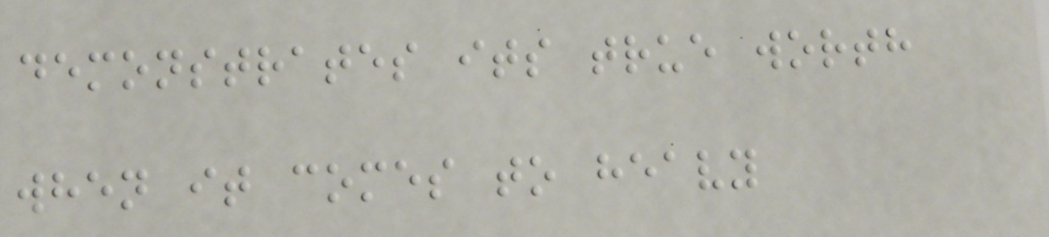demonstrates its true worth
when it comes to heavy
